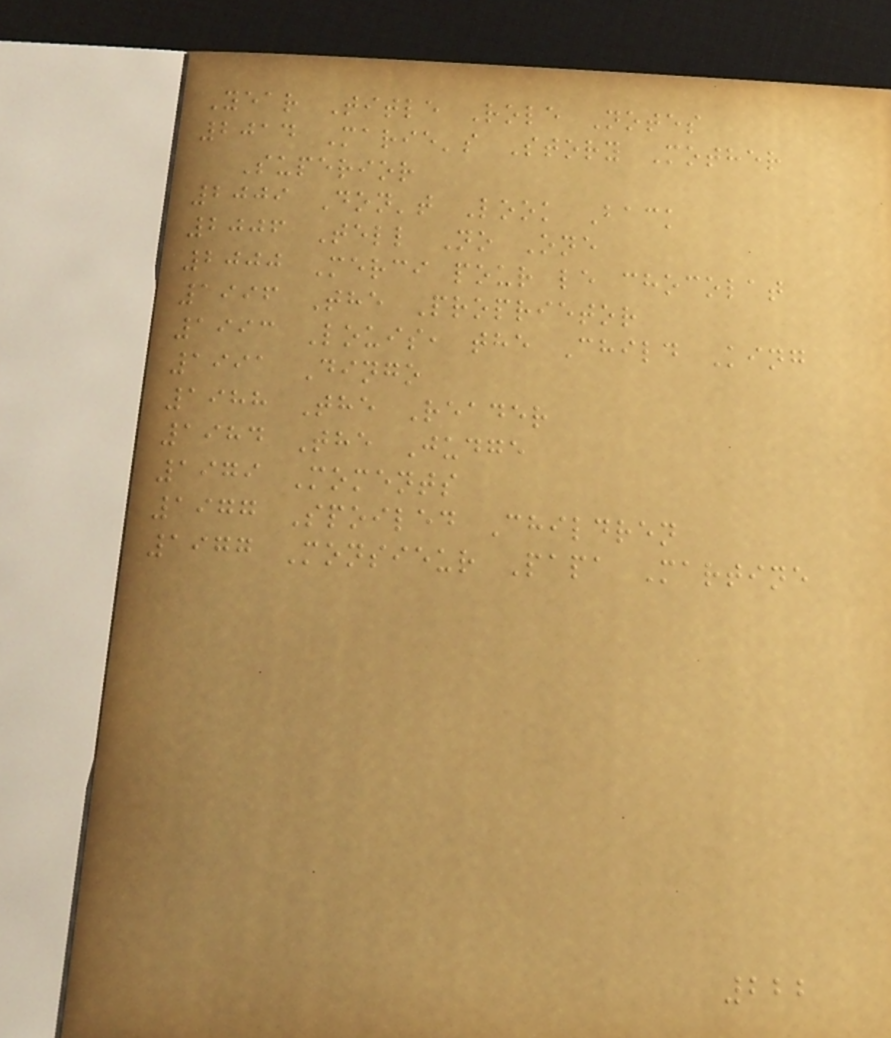Year Title Role Notes
2014 Marie's Story Mother
Superior
2009 Don't Look Back
2006 Tell No One
2000 Merci pour le chocolat
1996 The Proprietor
1993 Louis, the Child King
1991 Dingo
1988 The Reader
1984 The Judge
1979 Moments
1977 Spoiled Children
1977 Monsieur Papa Martine
222
